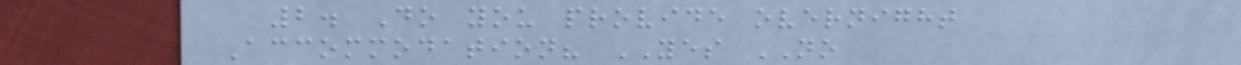2. Do you provide overnight
Accommodation? YES NO
